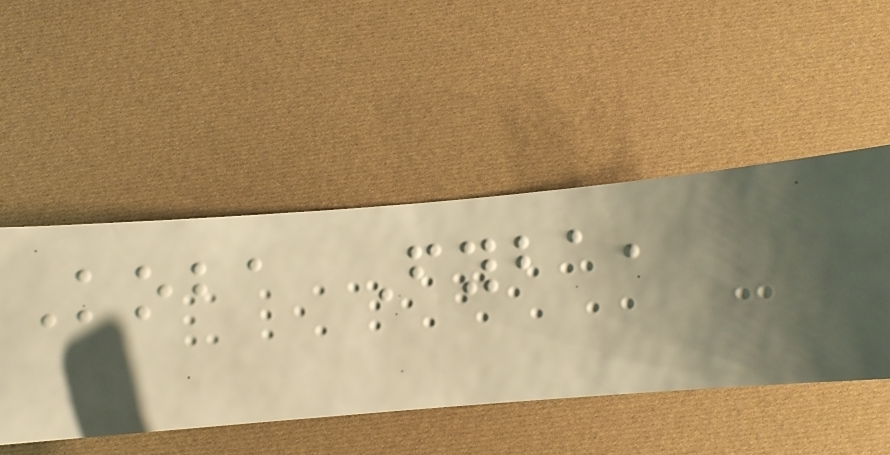Koba Fyba,
